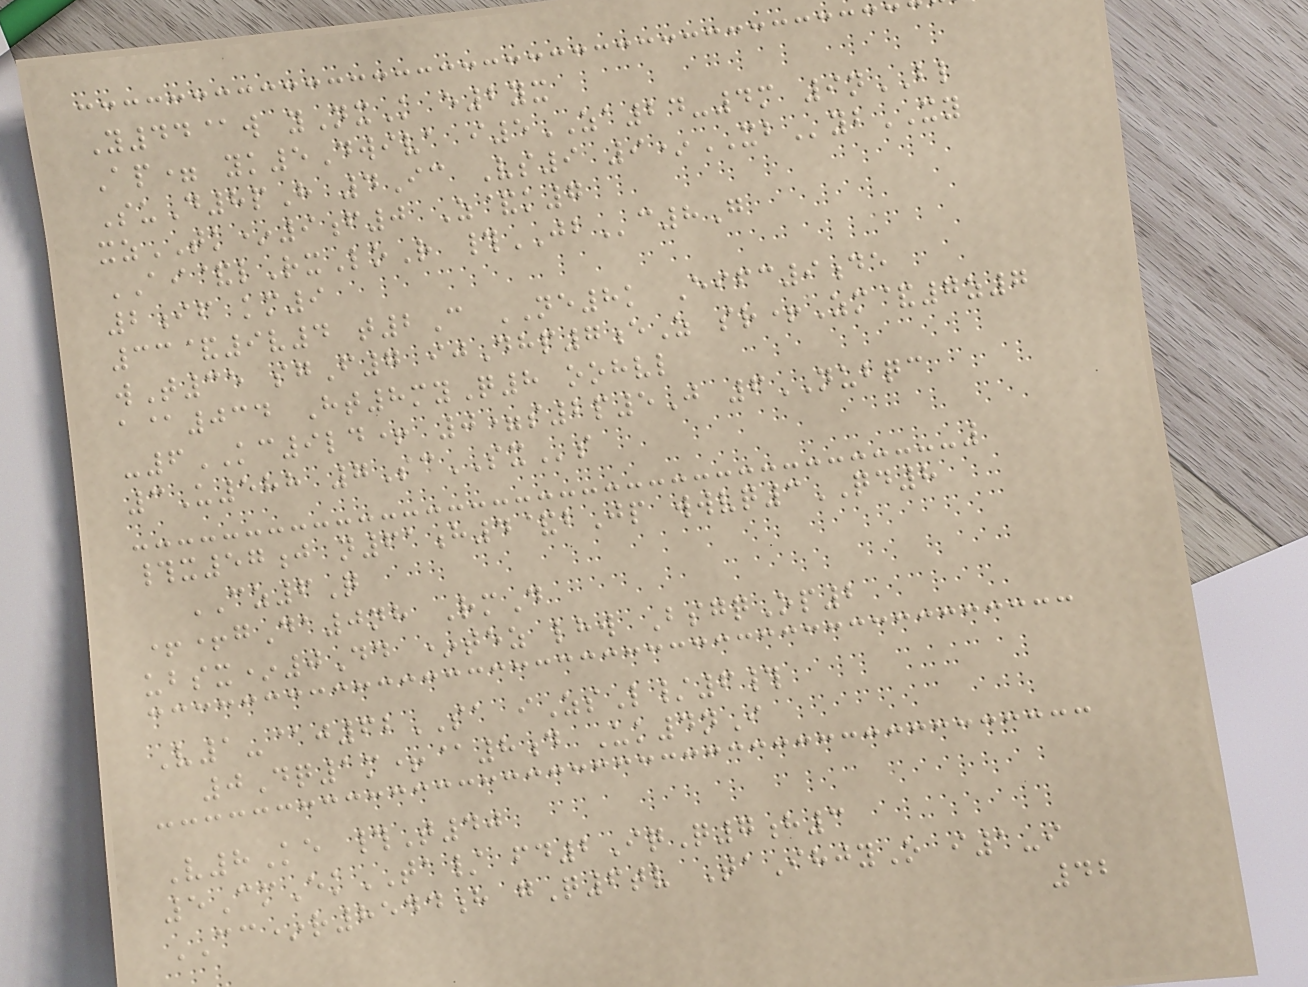Y44@w yNxK e2yx
Ap= yk5Dwiva i5ZA24-4m 9nBL
SuD8pH 4Ic Vs9 9*XBybXY
xzTK*9f0 Z&k7
AI&lRxLoR #JBc8G
2if km9
33&9v4 t2C NE8k Eifc9de
wT35 sgF7 ijDhp7eZ sr+Zm&7z7
a@034 Ht8myQ8 oohvl
-6KC9ld+ 0=s2p5J 6NUBQC
3U588 7ScSXs
#x57j n61h4&bJp wwvq3QD8
CZ6Q
++gDa0nh RmD
ubsx*0Dd *tez lhw BsgqOp2
V1-@j62SA iZsL/6#
0Dq1m+@8d Uk4nI
V8Ke #T40
5CmEkTA/ fd2IqQ7h3
CC*r8544h gQ6tv TaIhjyO i1-i
42
